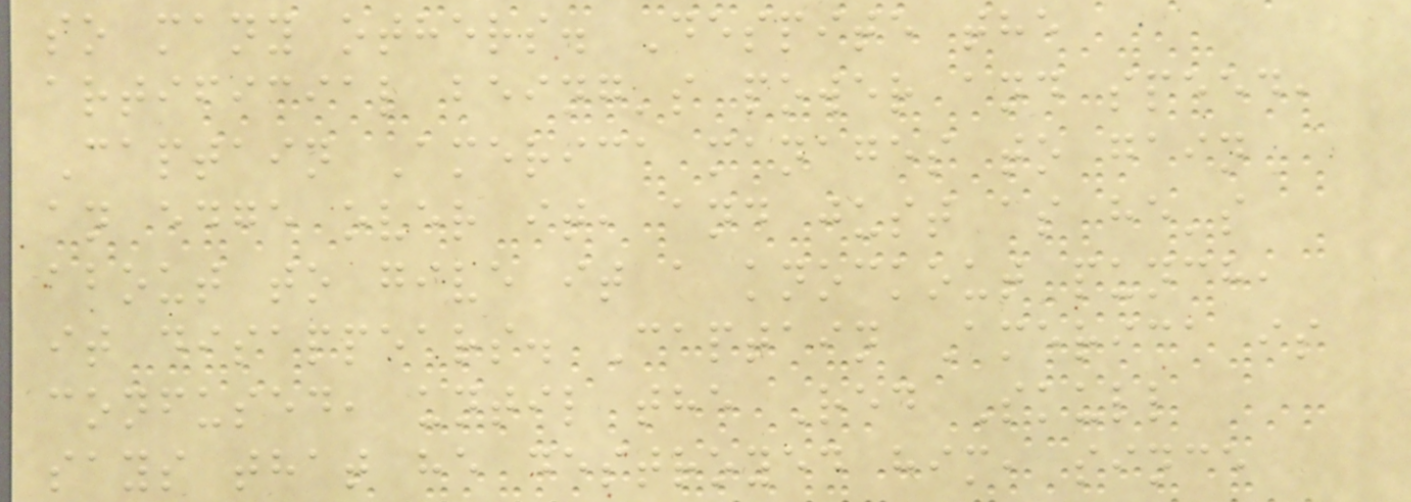so many others. Despite the
artificial being's power and speed,
Captain America manages to gain
an edge over it, and just as he's
about to give it a knockout punch,
it disappears. Captain America is
confused, until the Red Skull
says that he destroyed him, since
